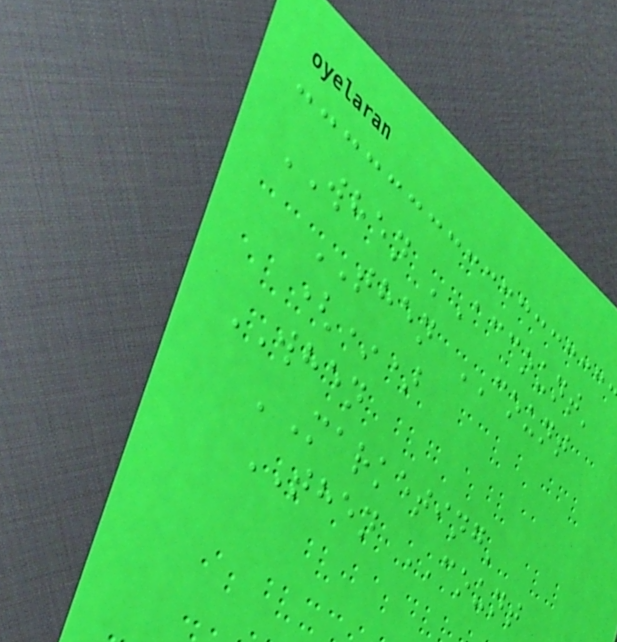WHEN 'Account'
THEN COUNT
(*)
WHEN
'Marketing'
THEN COUNT
